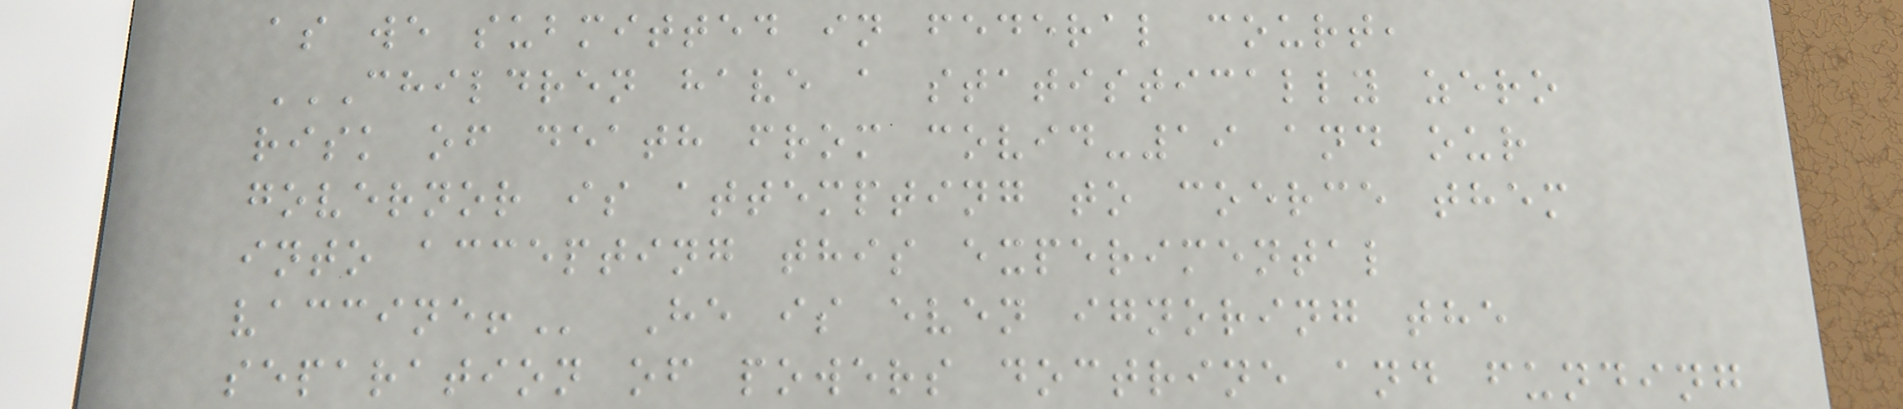as we submitted in federal court,
CHILDREN HAVE A STATISTICALLY ZERO
RISK OF DEATH FROM COVID-19 AND OUR
GOVERNOR IS ATTEMPTING TO COERCE THEM
INTO ACCEPTING THIS EXPERIMENTAL
VACCINE! He is even ignoring the
separation of powers doctrine and funding
